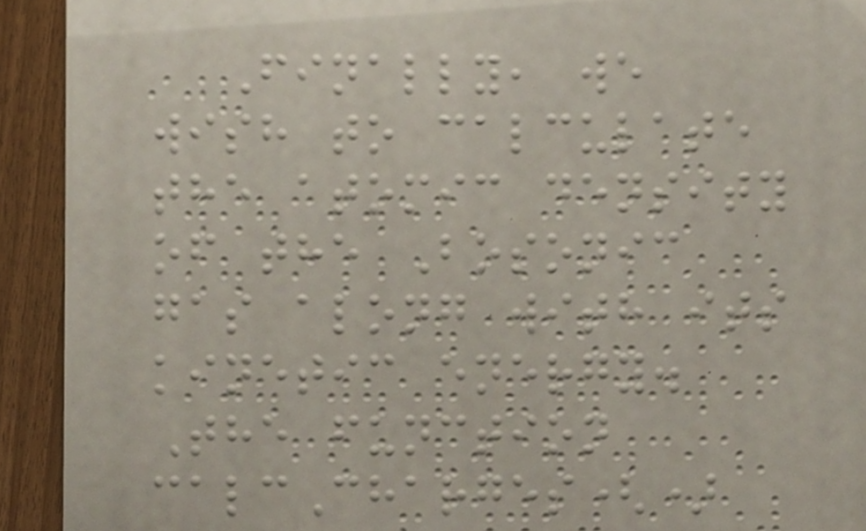Finally, we
wish to calculate
the atomic density
of the Bosonic
gas along with its
kinetic energy.
The function
calcCharges()
